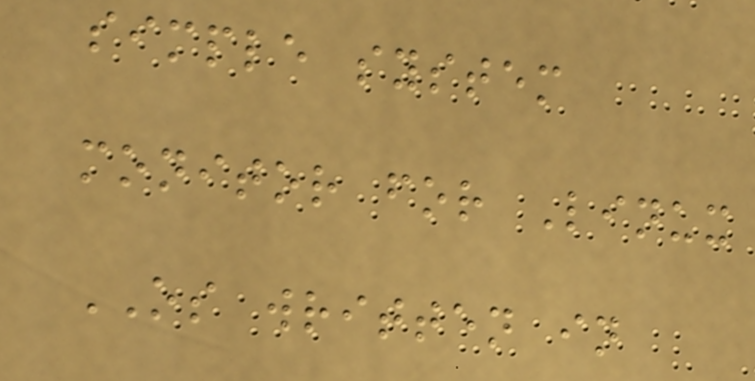simple system
monitor for Linux
OS written in
